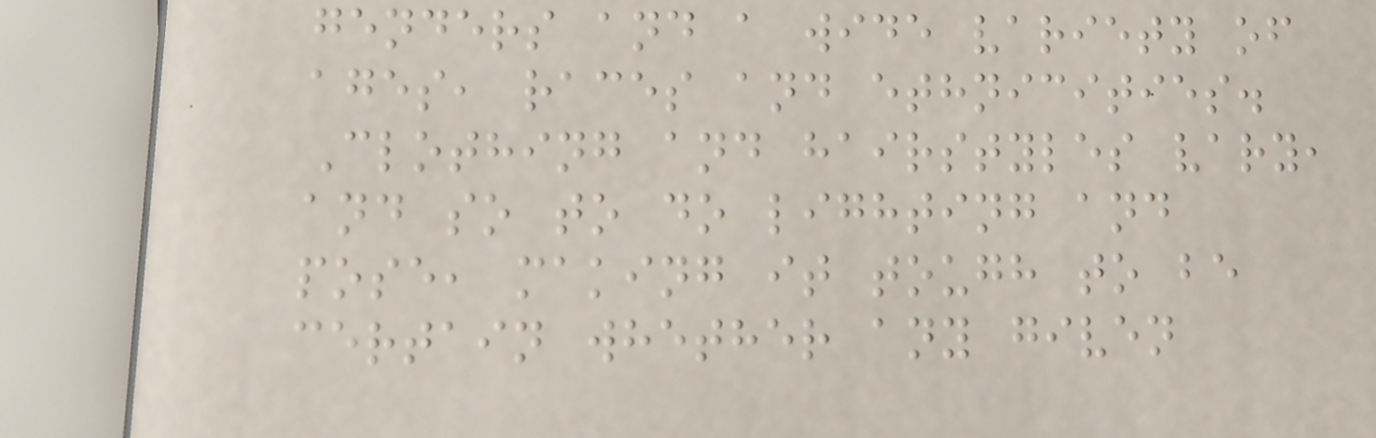genders and a wide variety of
ages, races and ethnicities.
Clothing and hairstyles vary,
and so to do lighting and
pose, making it tough to be
certain whether any given
